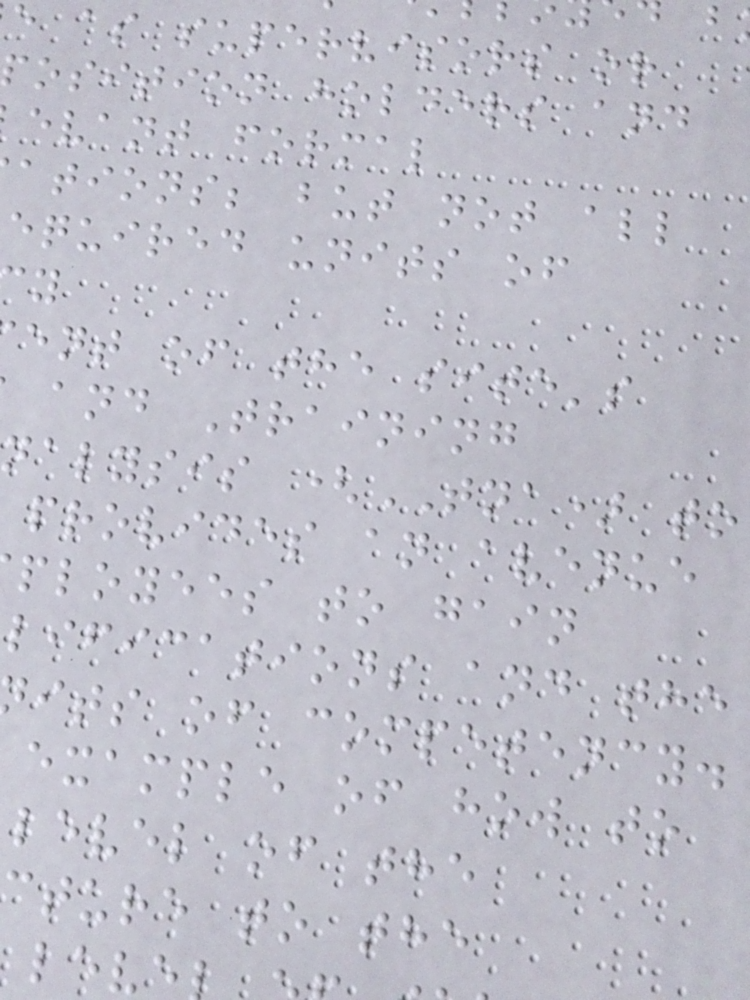e as supervisors or
position holders and
evant formal
ations; but not all
equired units of
ent of the site's
and Training
nalysis (TNA) to
provides an avenue
ployees to gain
lifications and the
its of competency.
example of how to
level of the
cture to the
